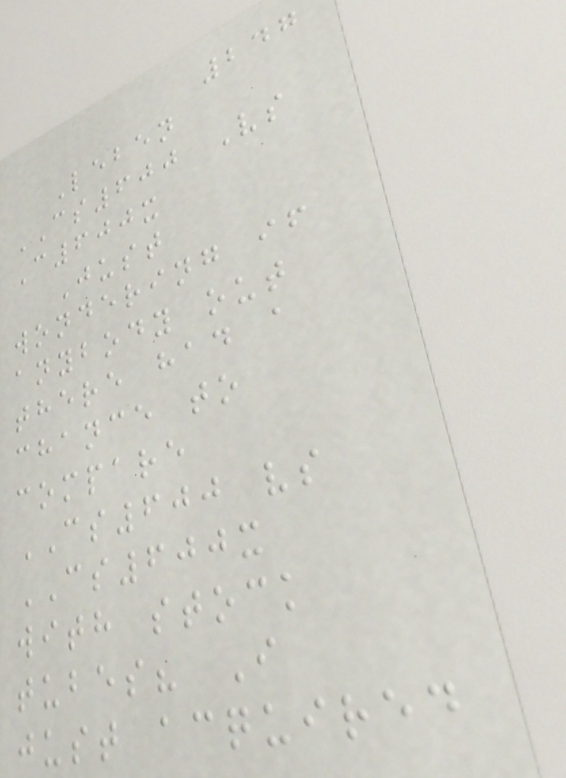247
Leben
CS600 Vs
C600x
Just
wondering if
anybody out
there had a
chance to
compare
CS600 vs
CS600x
with stock
tubes? I
just acquired
